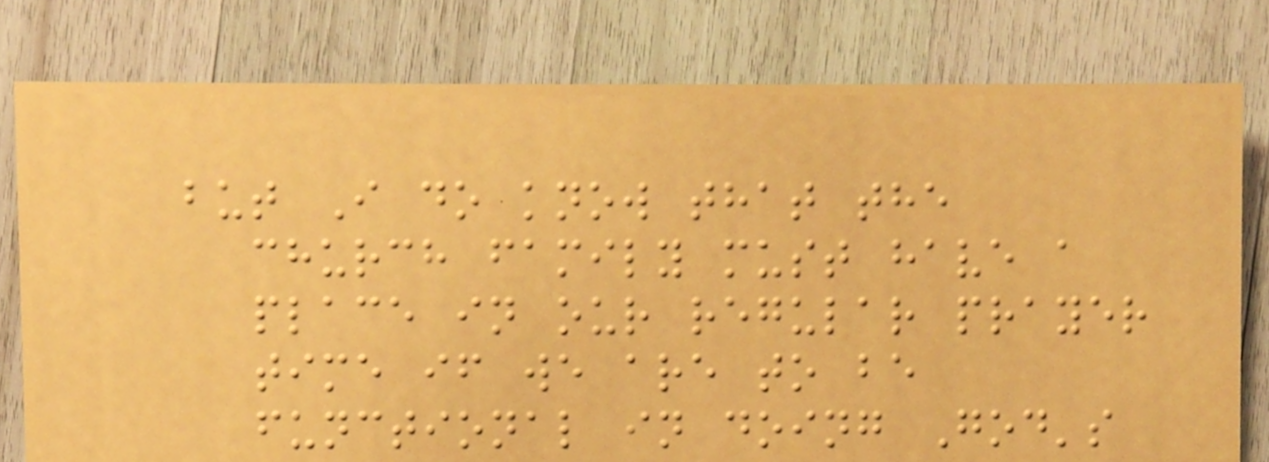but I do know that the
church family must have a
place in our regular prayer
time if we are to be
functional in doing God's
